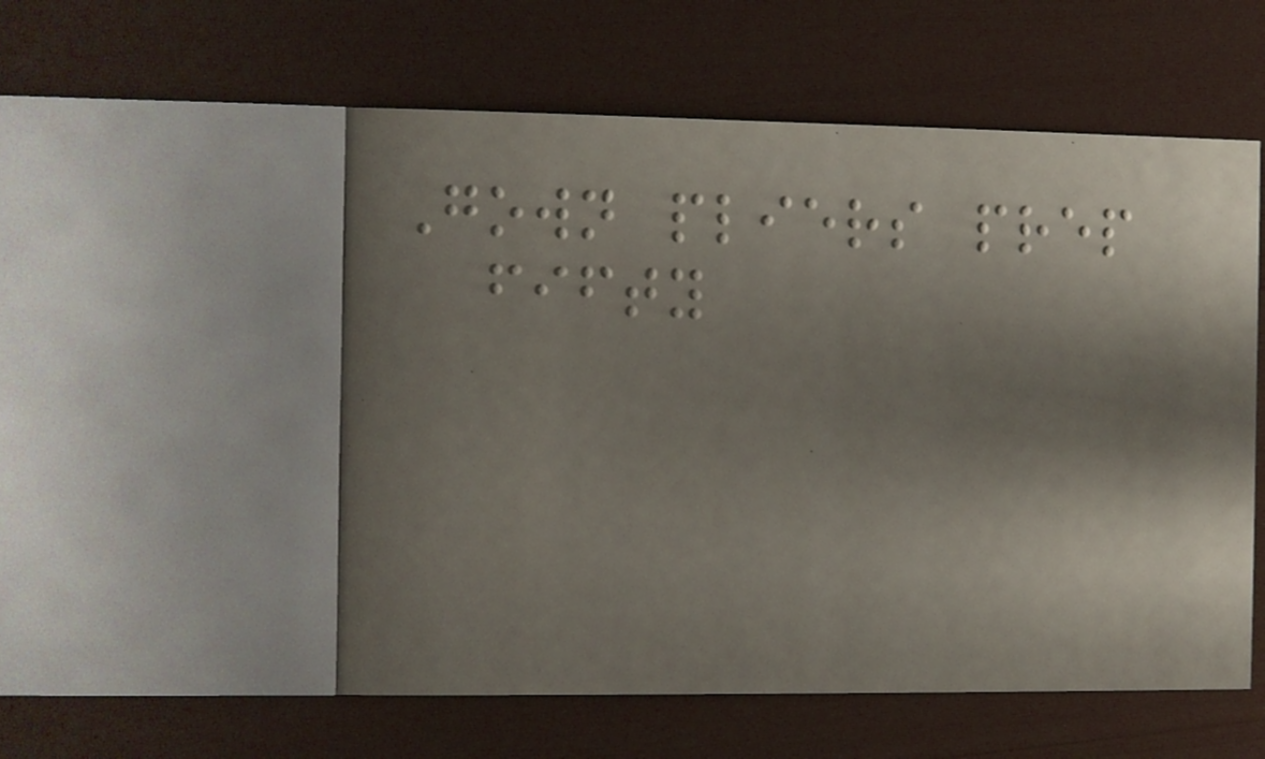Gown pliers prep
fifty
